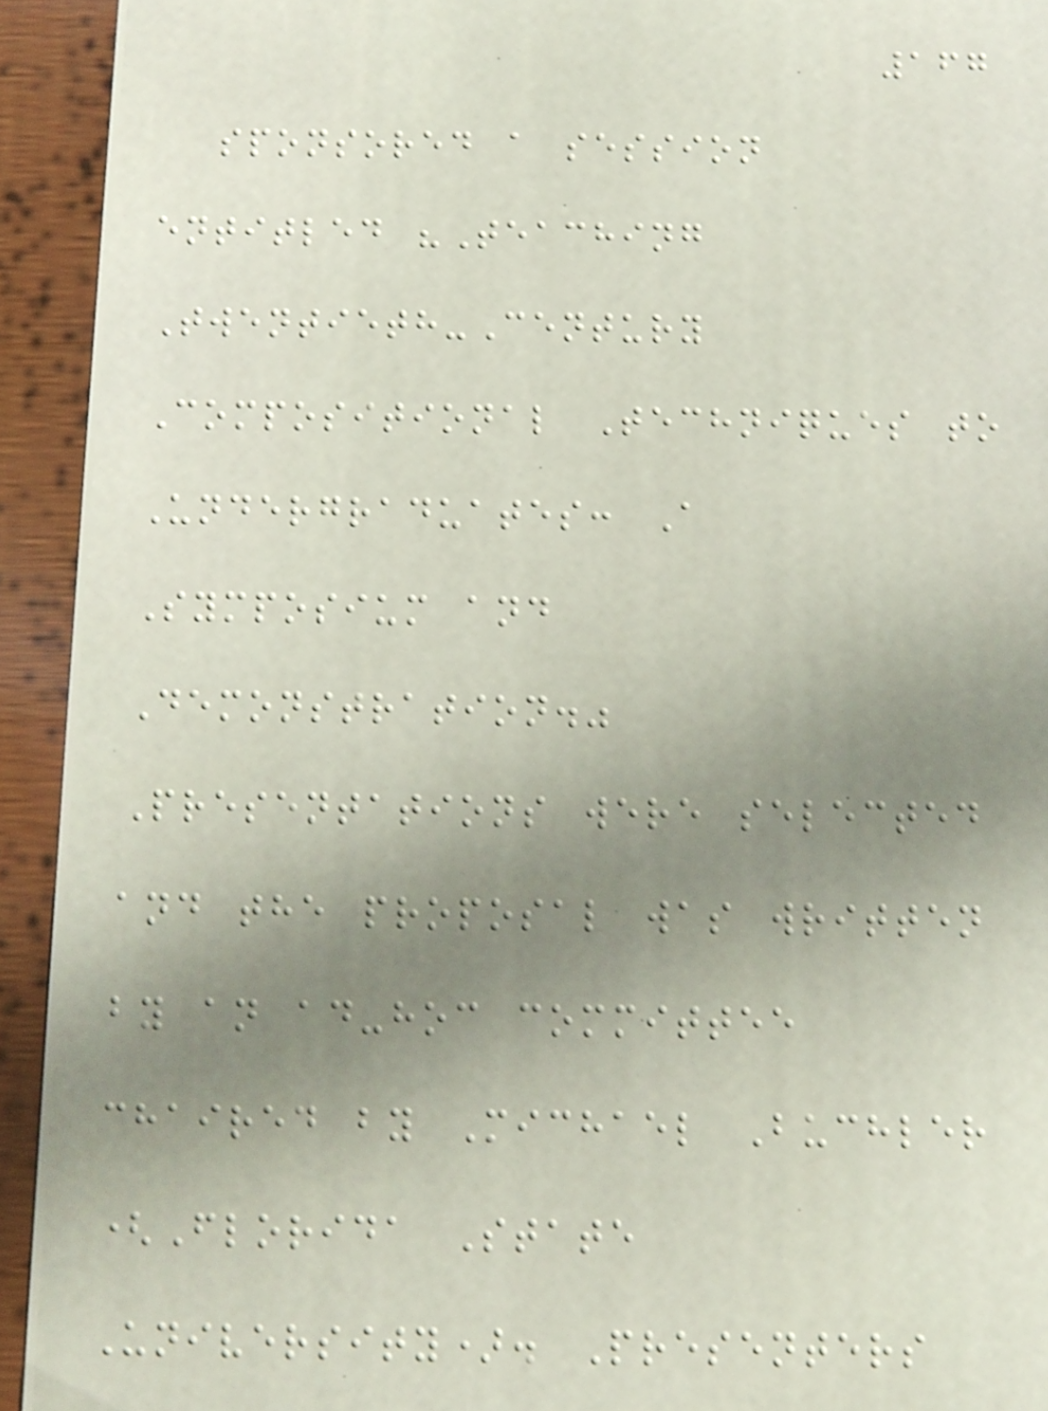167
sponsored a session
entitled "Teaching
Twentieth-Century
Compositional Techniques to
Undergraduates: A
Symposium and
Demonstration."
Presentations were selected
and the proposal was written
by an ad-hoc committee
chaired by Michael Buchler
(Florida State
University). Presenters
